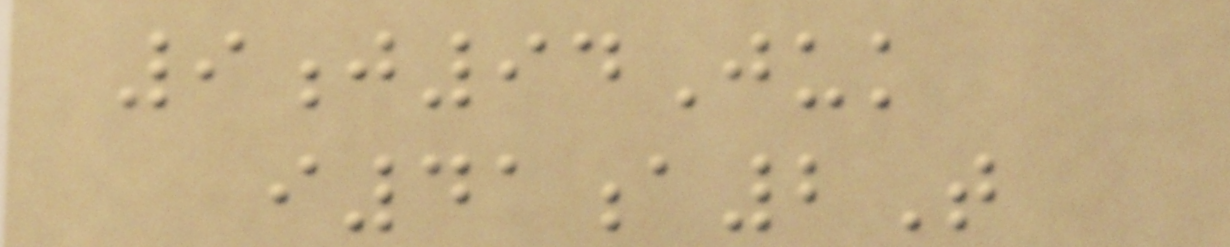9j94Juk
i41a2T
